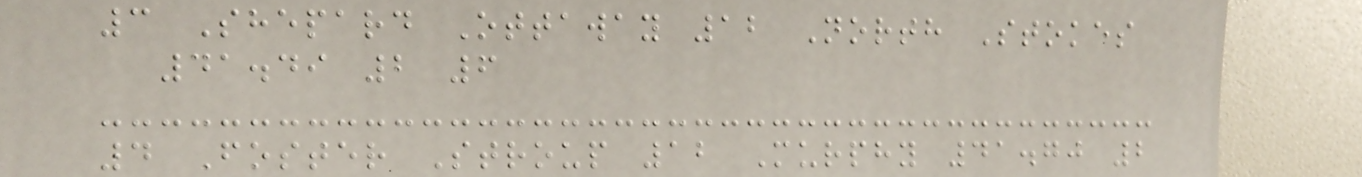3 Shepard Ottaway 12 North Stokes
41.49 2 6
4 Foster Stroup 12 Murphy 41.70 2
